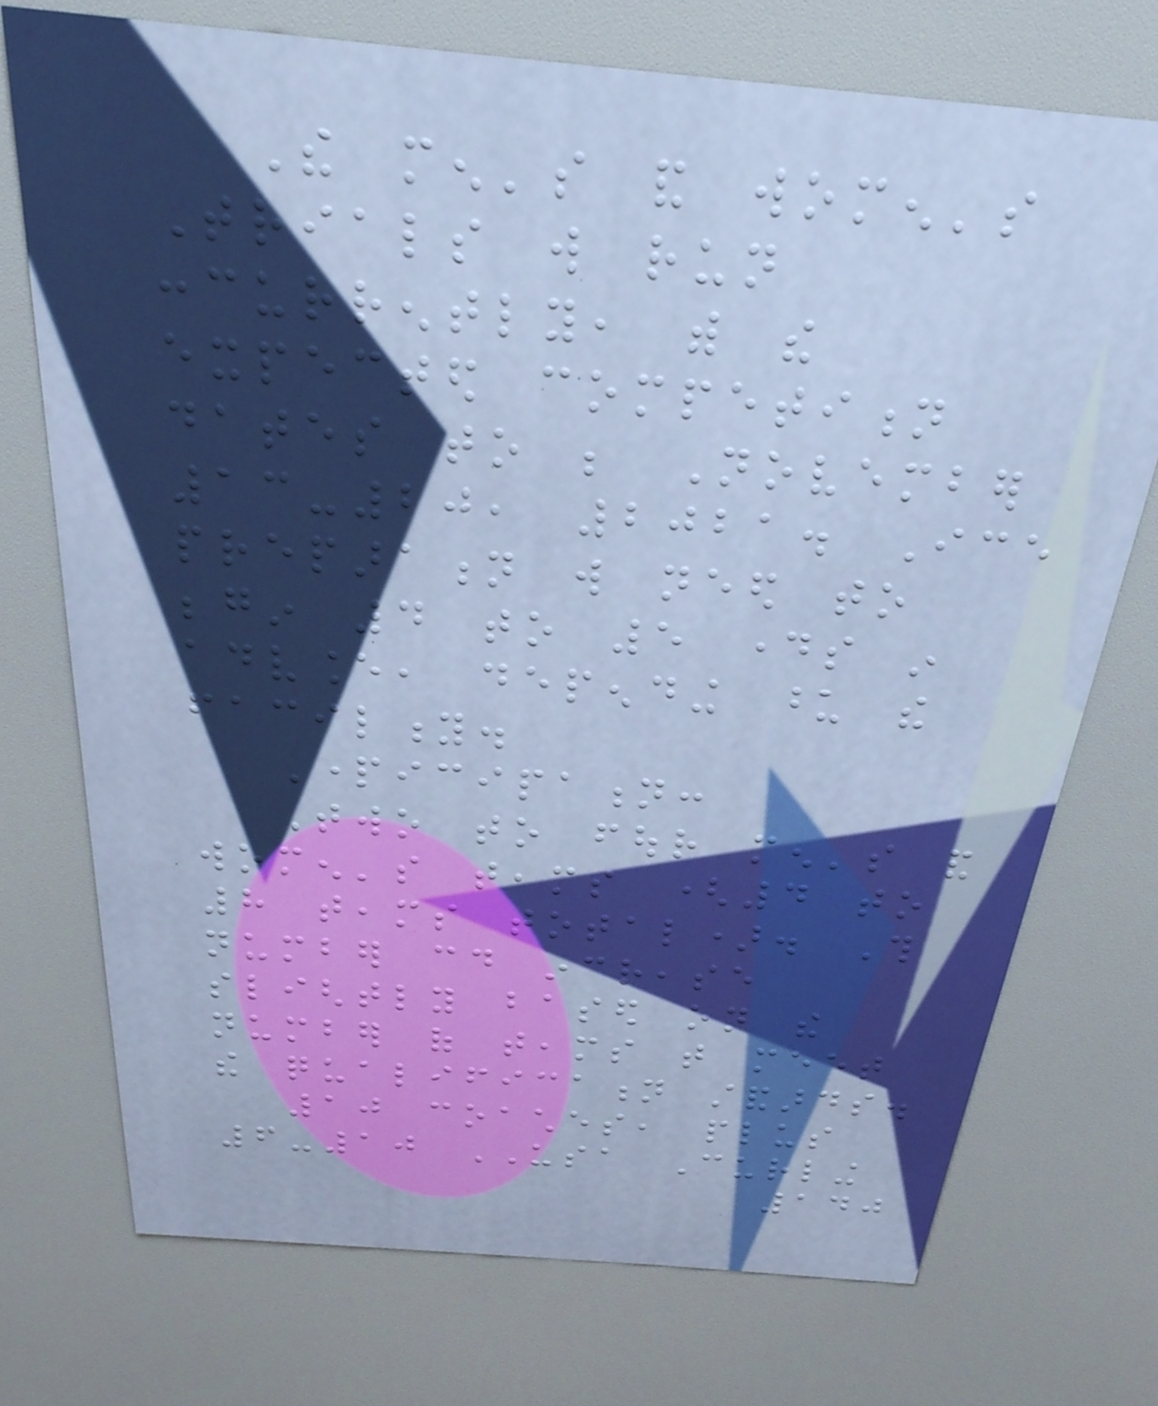The men's and women's
Trials will run
concurrently, with the
expected competition
dates to be November
13-20, 2021. Ice
preparation will need to
begin 4 to 5 days in
advance, depending upon the
facility.
Participation:
Two to four men's and
women's teams (4 to
8 teams total). This
number could increase
slightly based on the
number of teams that meet
the qualification standards.
10 coaches, plus
6-10 USA Curling
140
